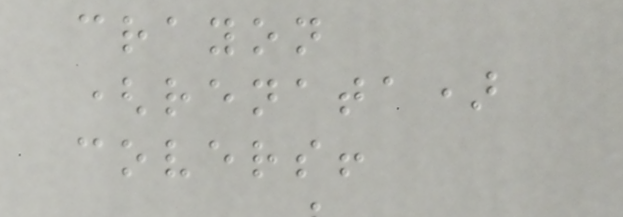crayon
(renata)
covers!
